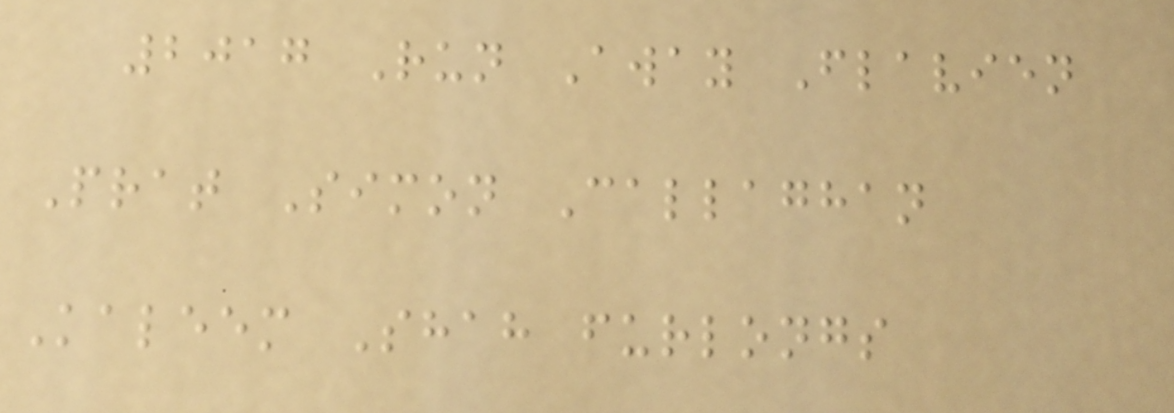2017 Run Away Flavien
Prat Simon Callaghan
Kaleem Shah furlongs
